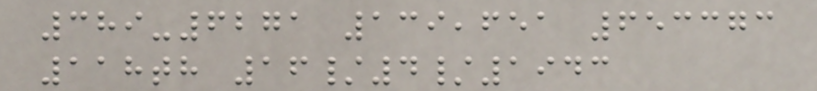389-6271 139,651 653373
118th 16/4/1943
